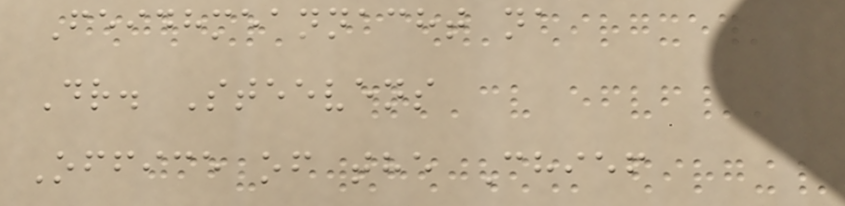Feidhmeannacht na
Dr. Steevens
Office of the Chief
